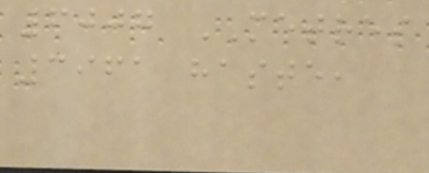6007 METRES
3961 haste,
